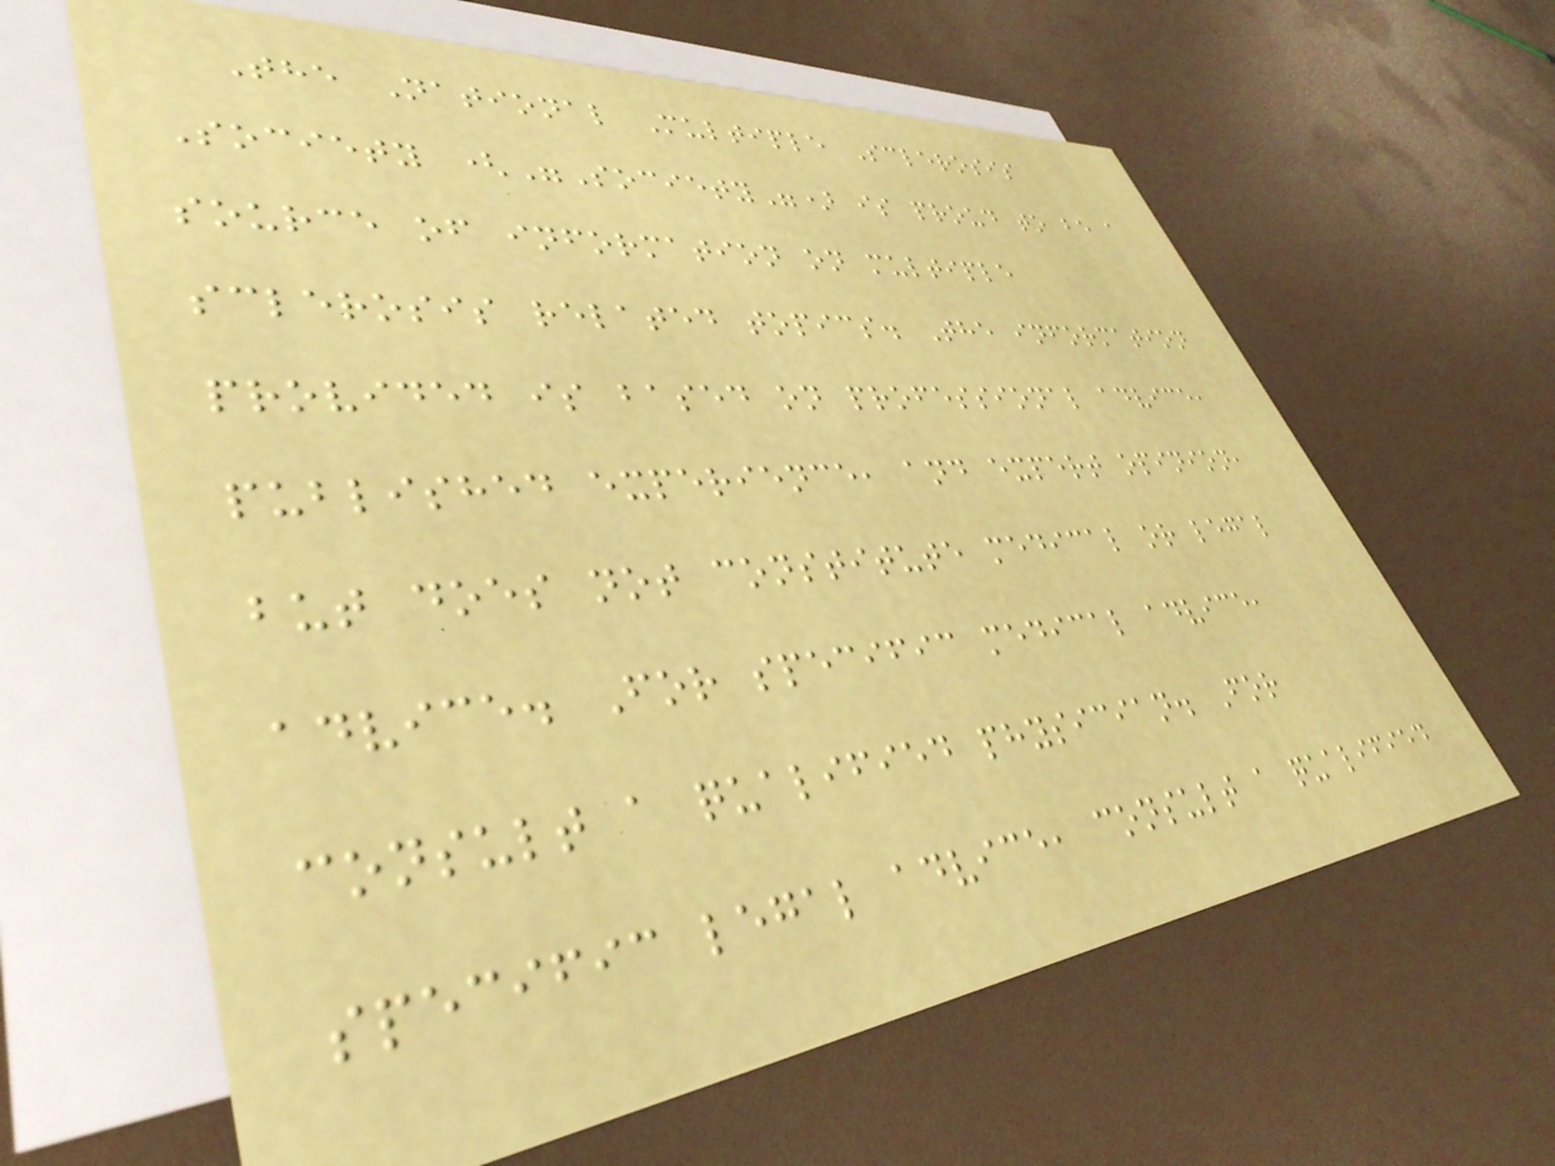The National Multiple Sclerosis
Society ("Society") is proud to be a
source of information on multiple
sclerosis related topics. The information
provided is based on professional advice,
published experience, and expert opinion,
but does not constitute medical or legal
advice. For specific medical advice,
consult a qualified physician. For
specific legal advice, consult a qualified
